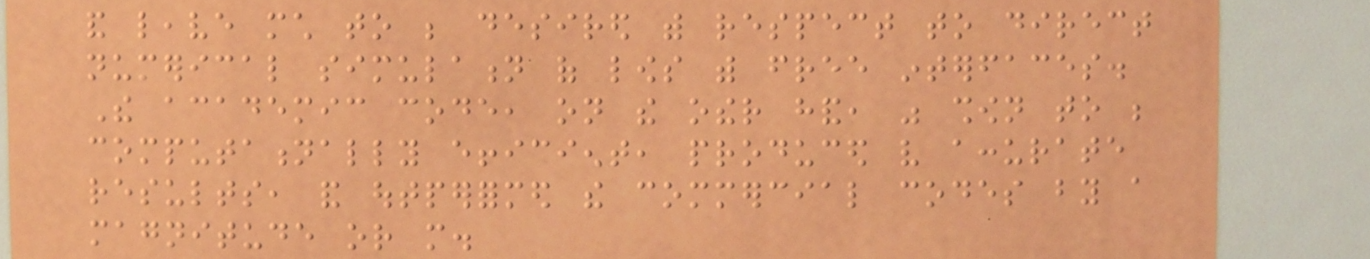and leave much to be desired with respect to direct
numerical simulation of lows with free interfaces.
The academic code, on the other hand, was shown to be
computationally efficient, produced very accurate
results, and outperformed the commercial codes by a
magnitude or more.
